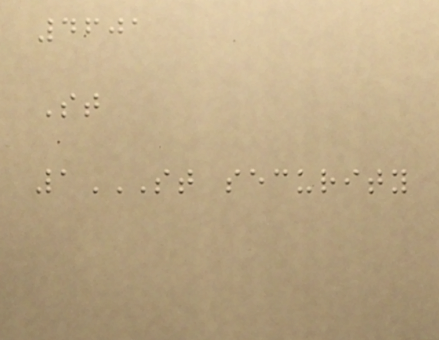4601
St
1ST SECURITY
